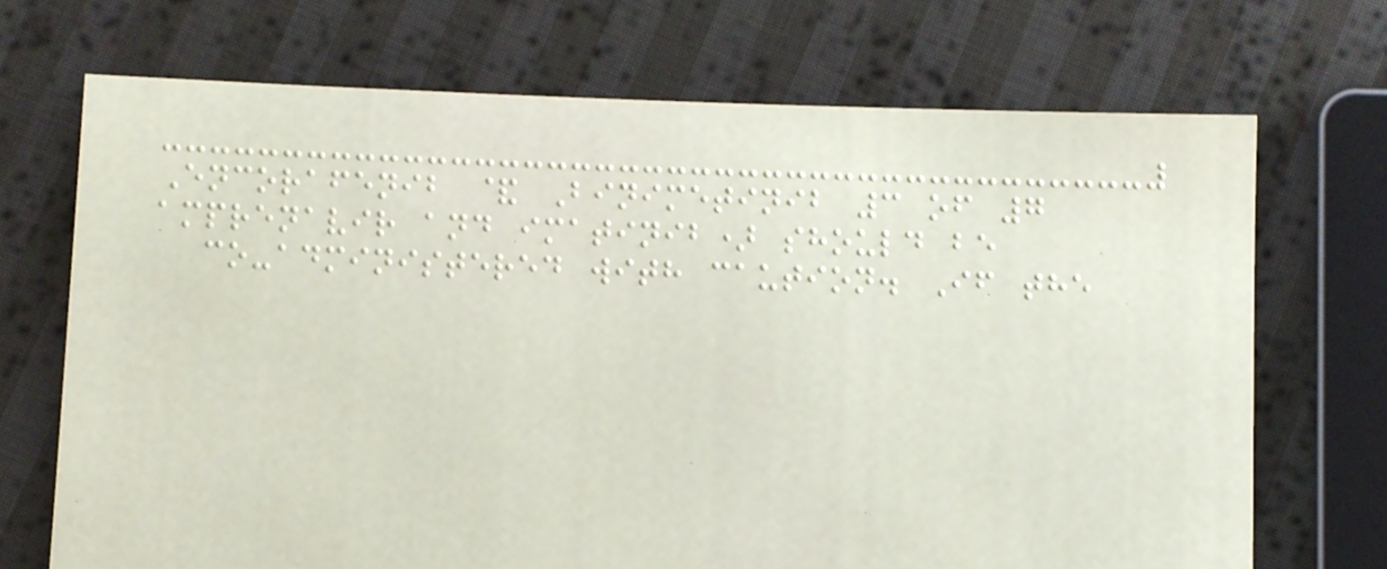Encorafenib & Binimetinib 3 of 7
amprenavir and imatinib) should be
co-administered with caution. If the
